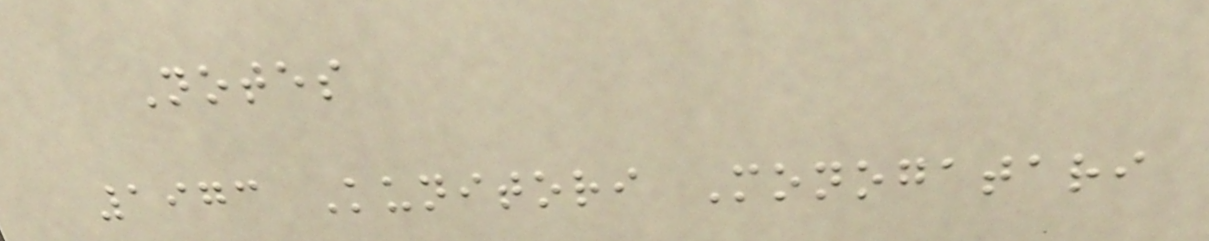Notes
1973 Kunitori Monogatari
